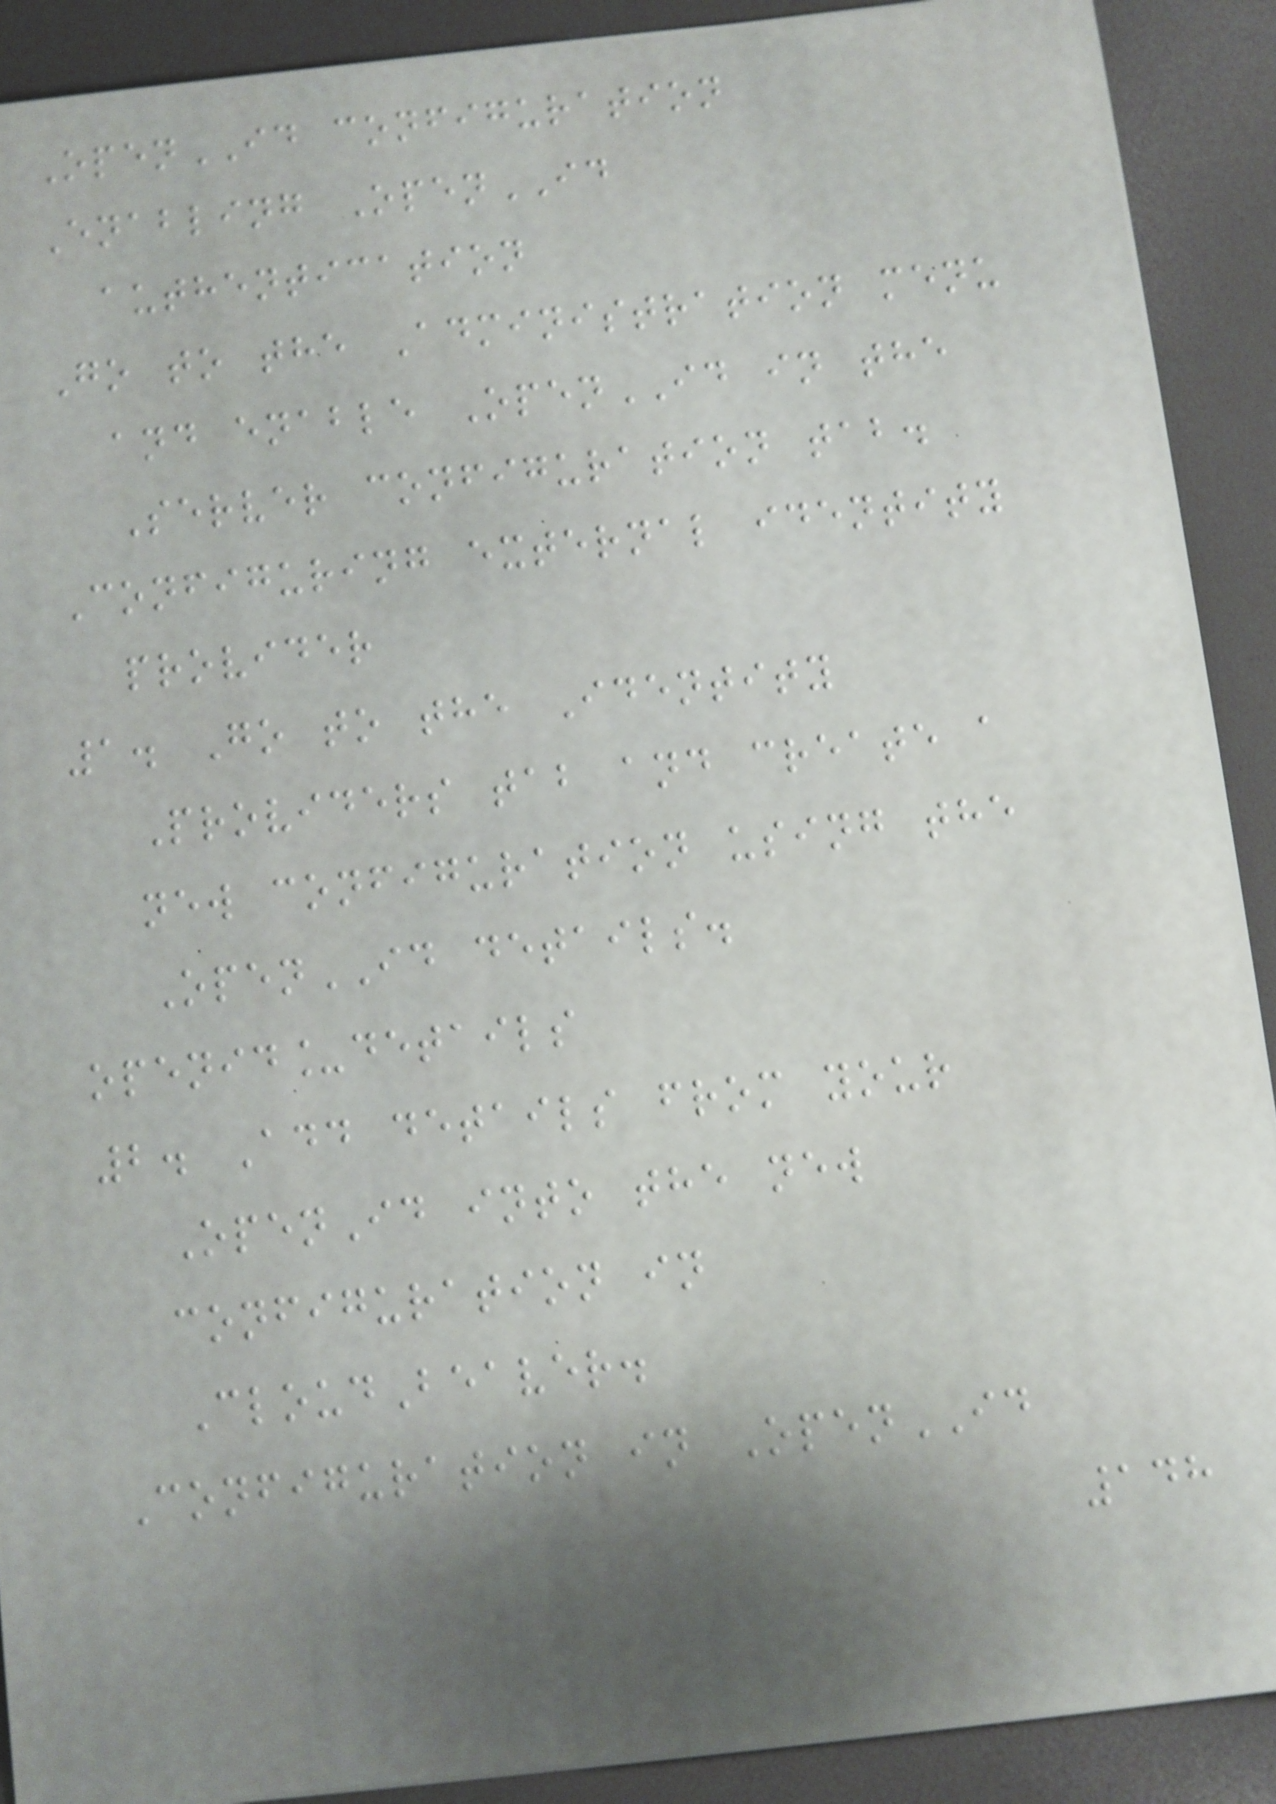OpenID configuration
Enabling OpenID
authentication
Go to the Administration menu
and enable OpenID in the
Server configuration tab.
Configuring external identity
provider
1. Go to the Identity
Providers tab and create a
new configuration using the
OpenID details.
openid_details
2. Add details from your
OpenId into the new
configuration in
CloudBeaver.
Configuration in OpenID
148
